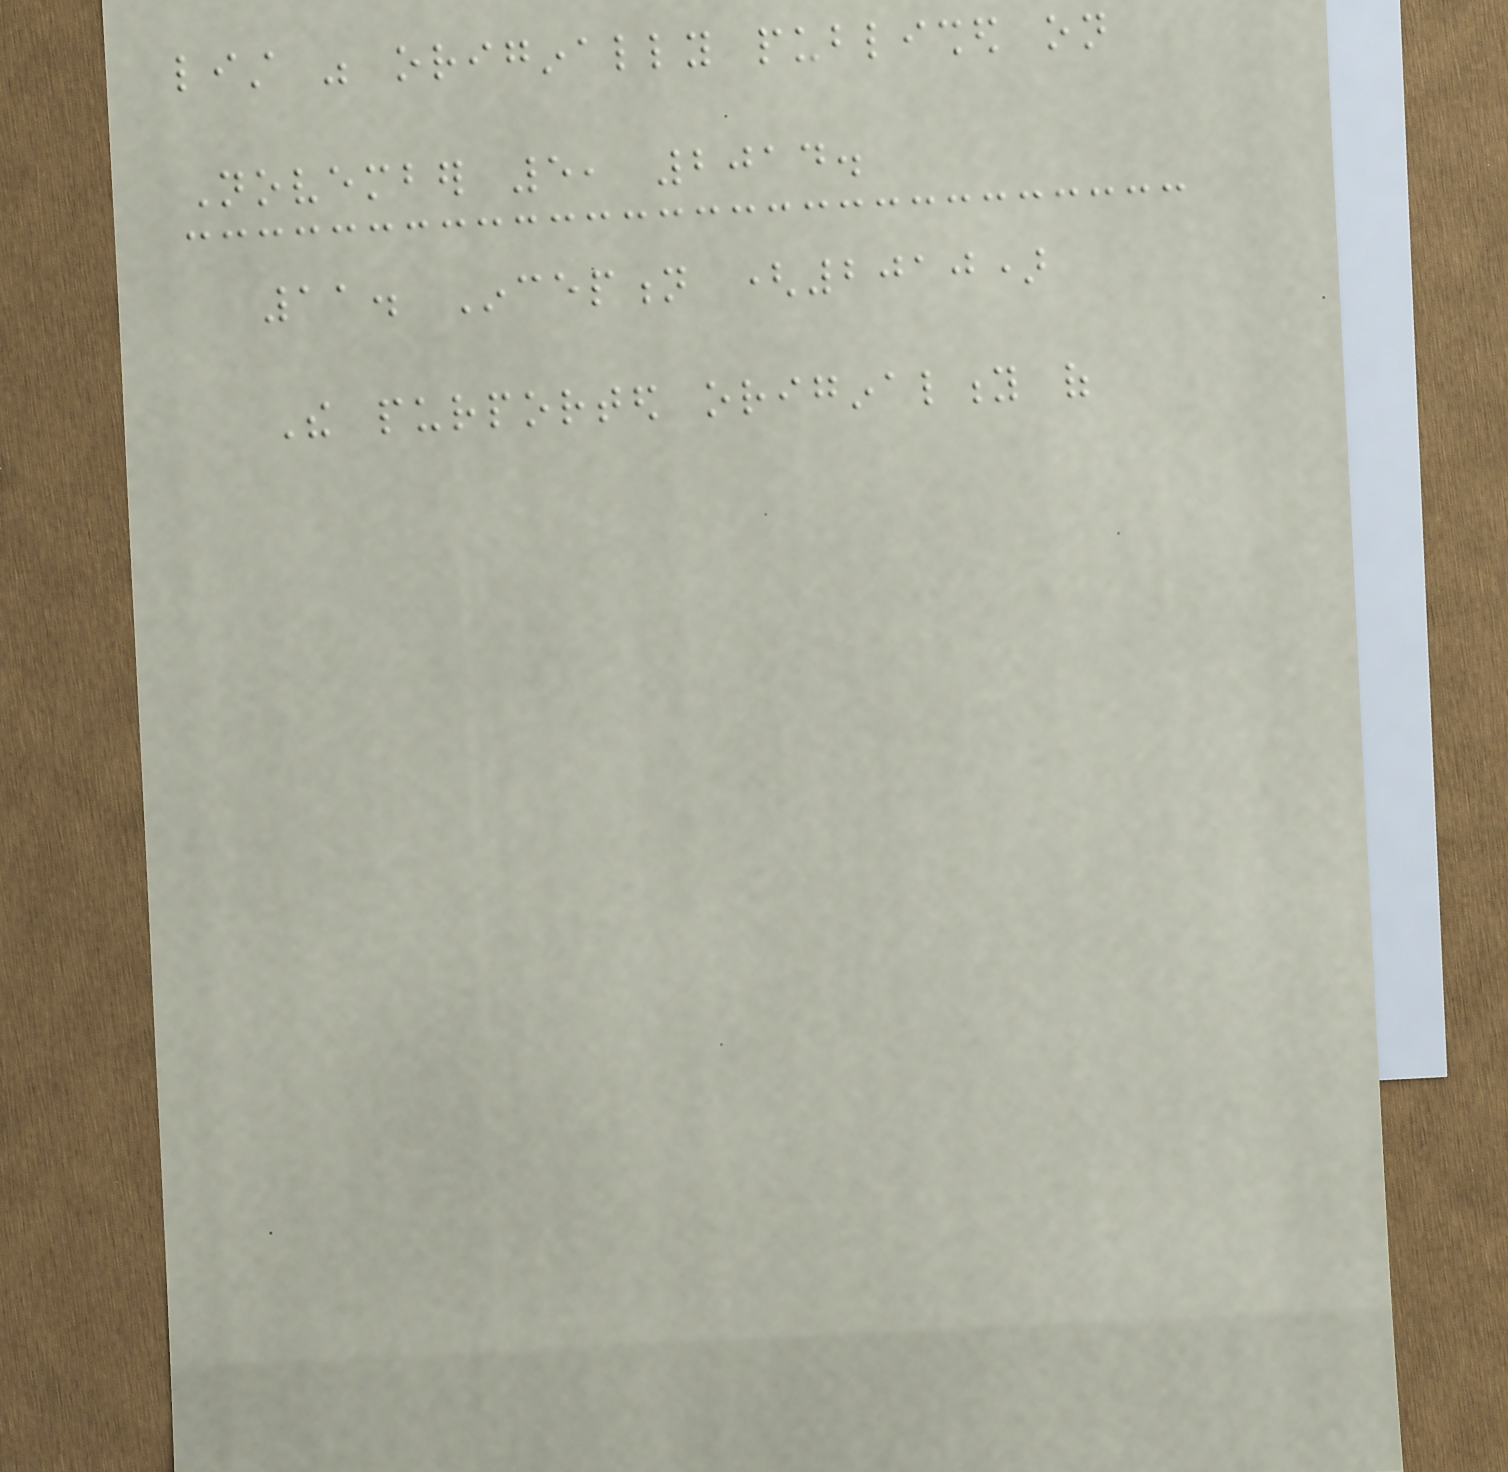list was originally published on
November 5, 2014.
11. Inception (2010)
The purported originality of
